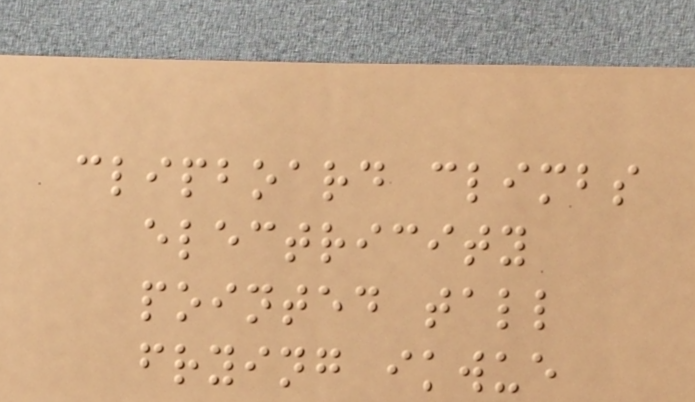clipboard climbs
electricity
pointed tall
frying ikwue
